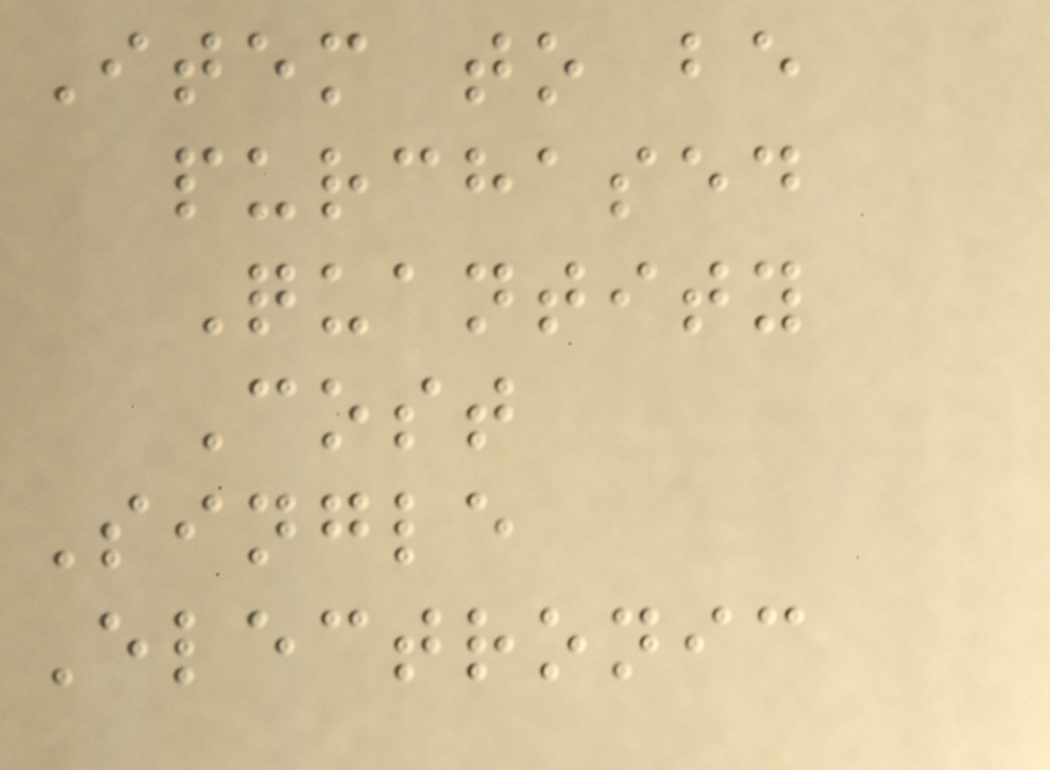Item to be
purchased
Quantity
Cost
Single
Electronic
